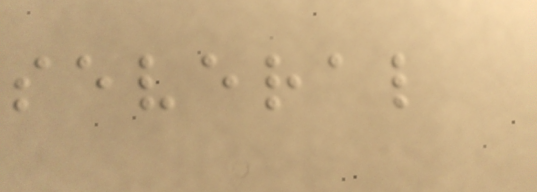several
